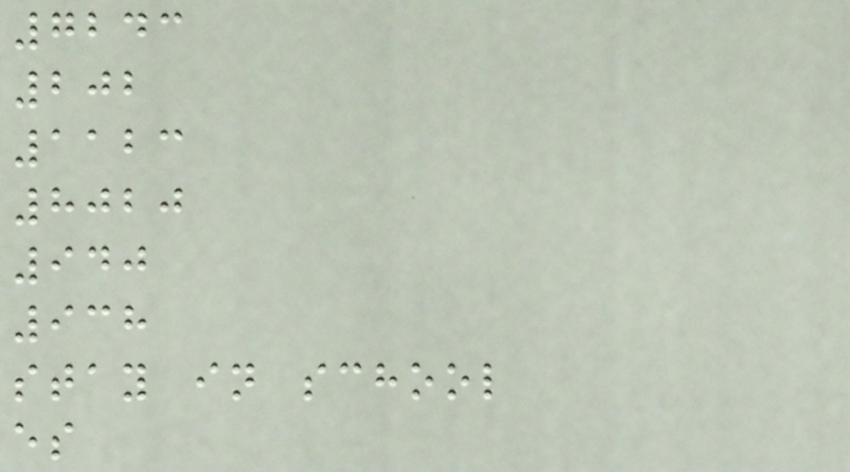7243
202
1123
8020
940
938
stay in school
es
